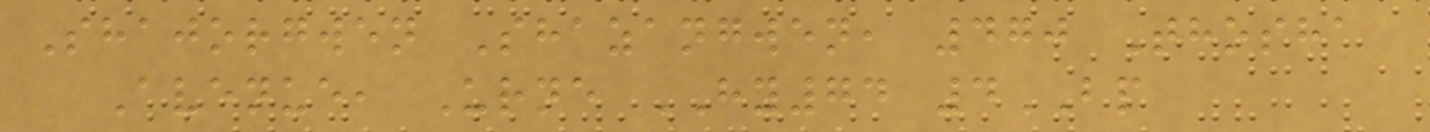Shajorgwen Shazangwen, 470 Thosha
Avenue, Urne HY74 4BP
